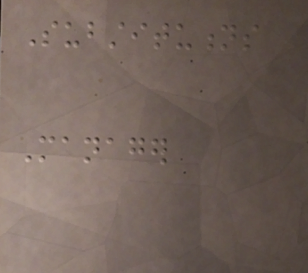Substitutions
Manager
